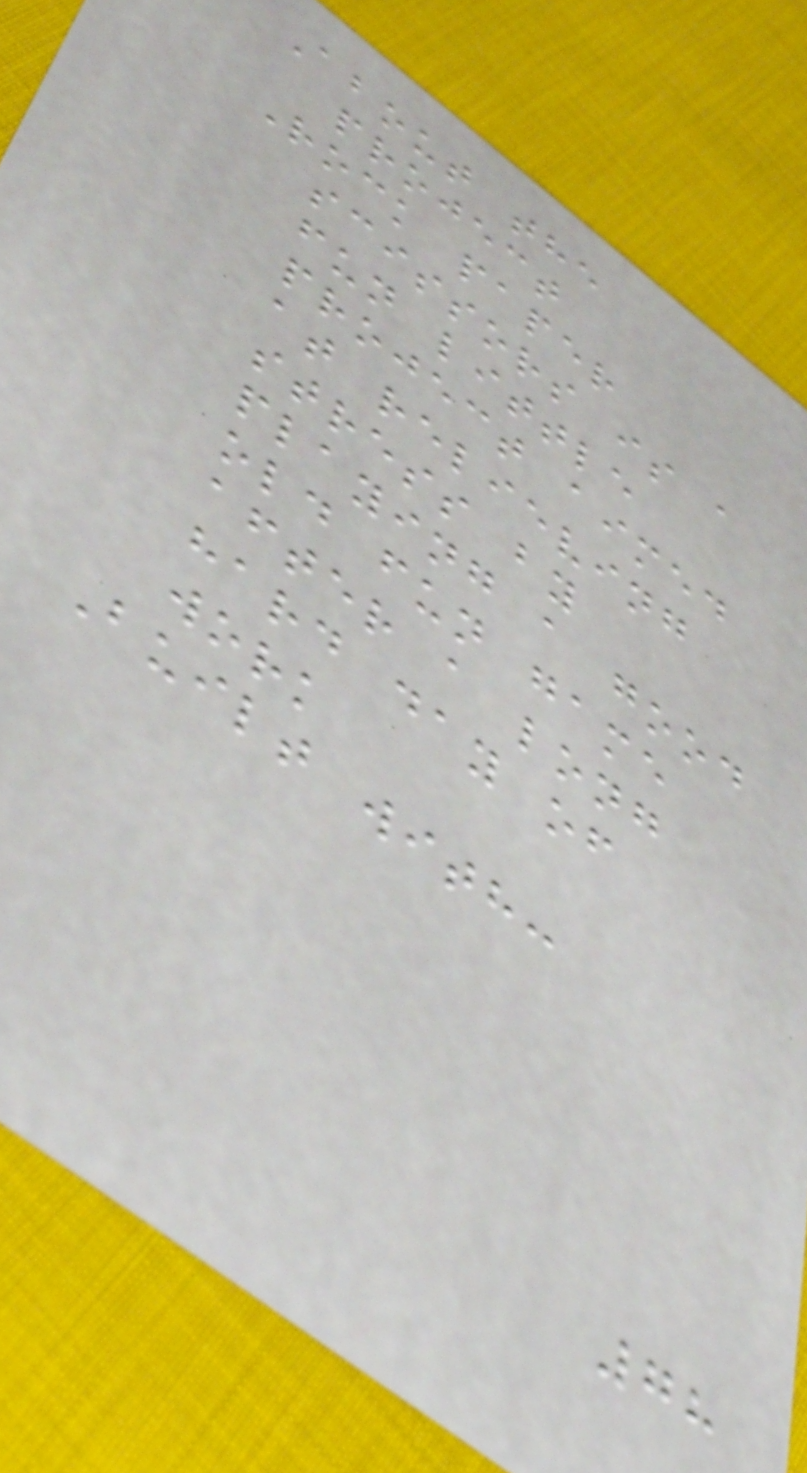About the
project
Rock paper
scissors is a
fun little
project aimed
at relieving
stress by
playing a good
old fun game
after a long
hard day of
work
Built with:
78
